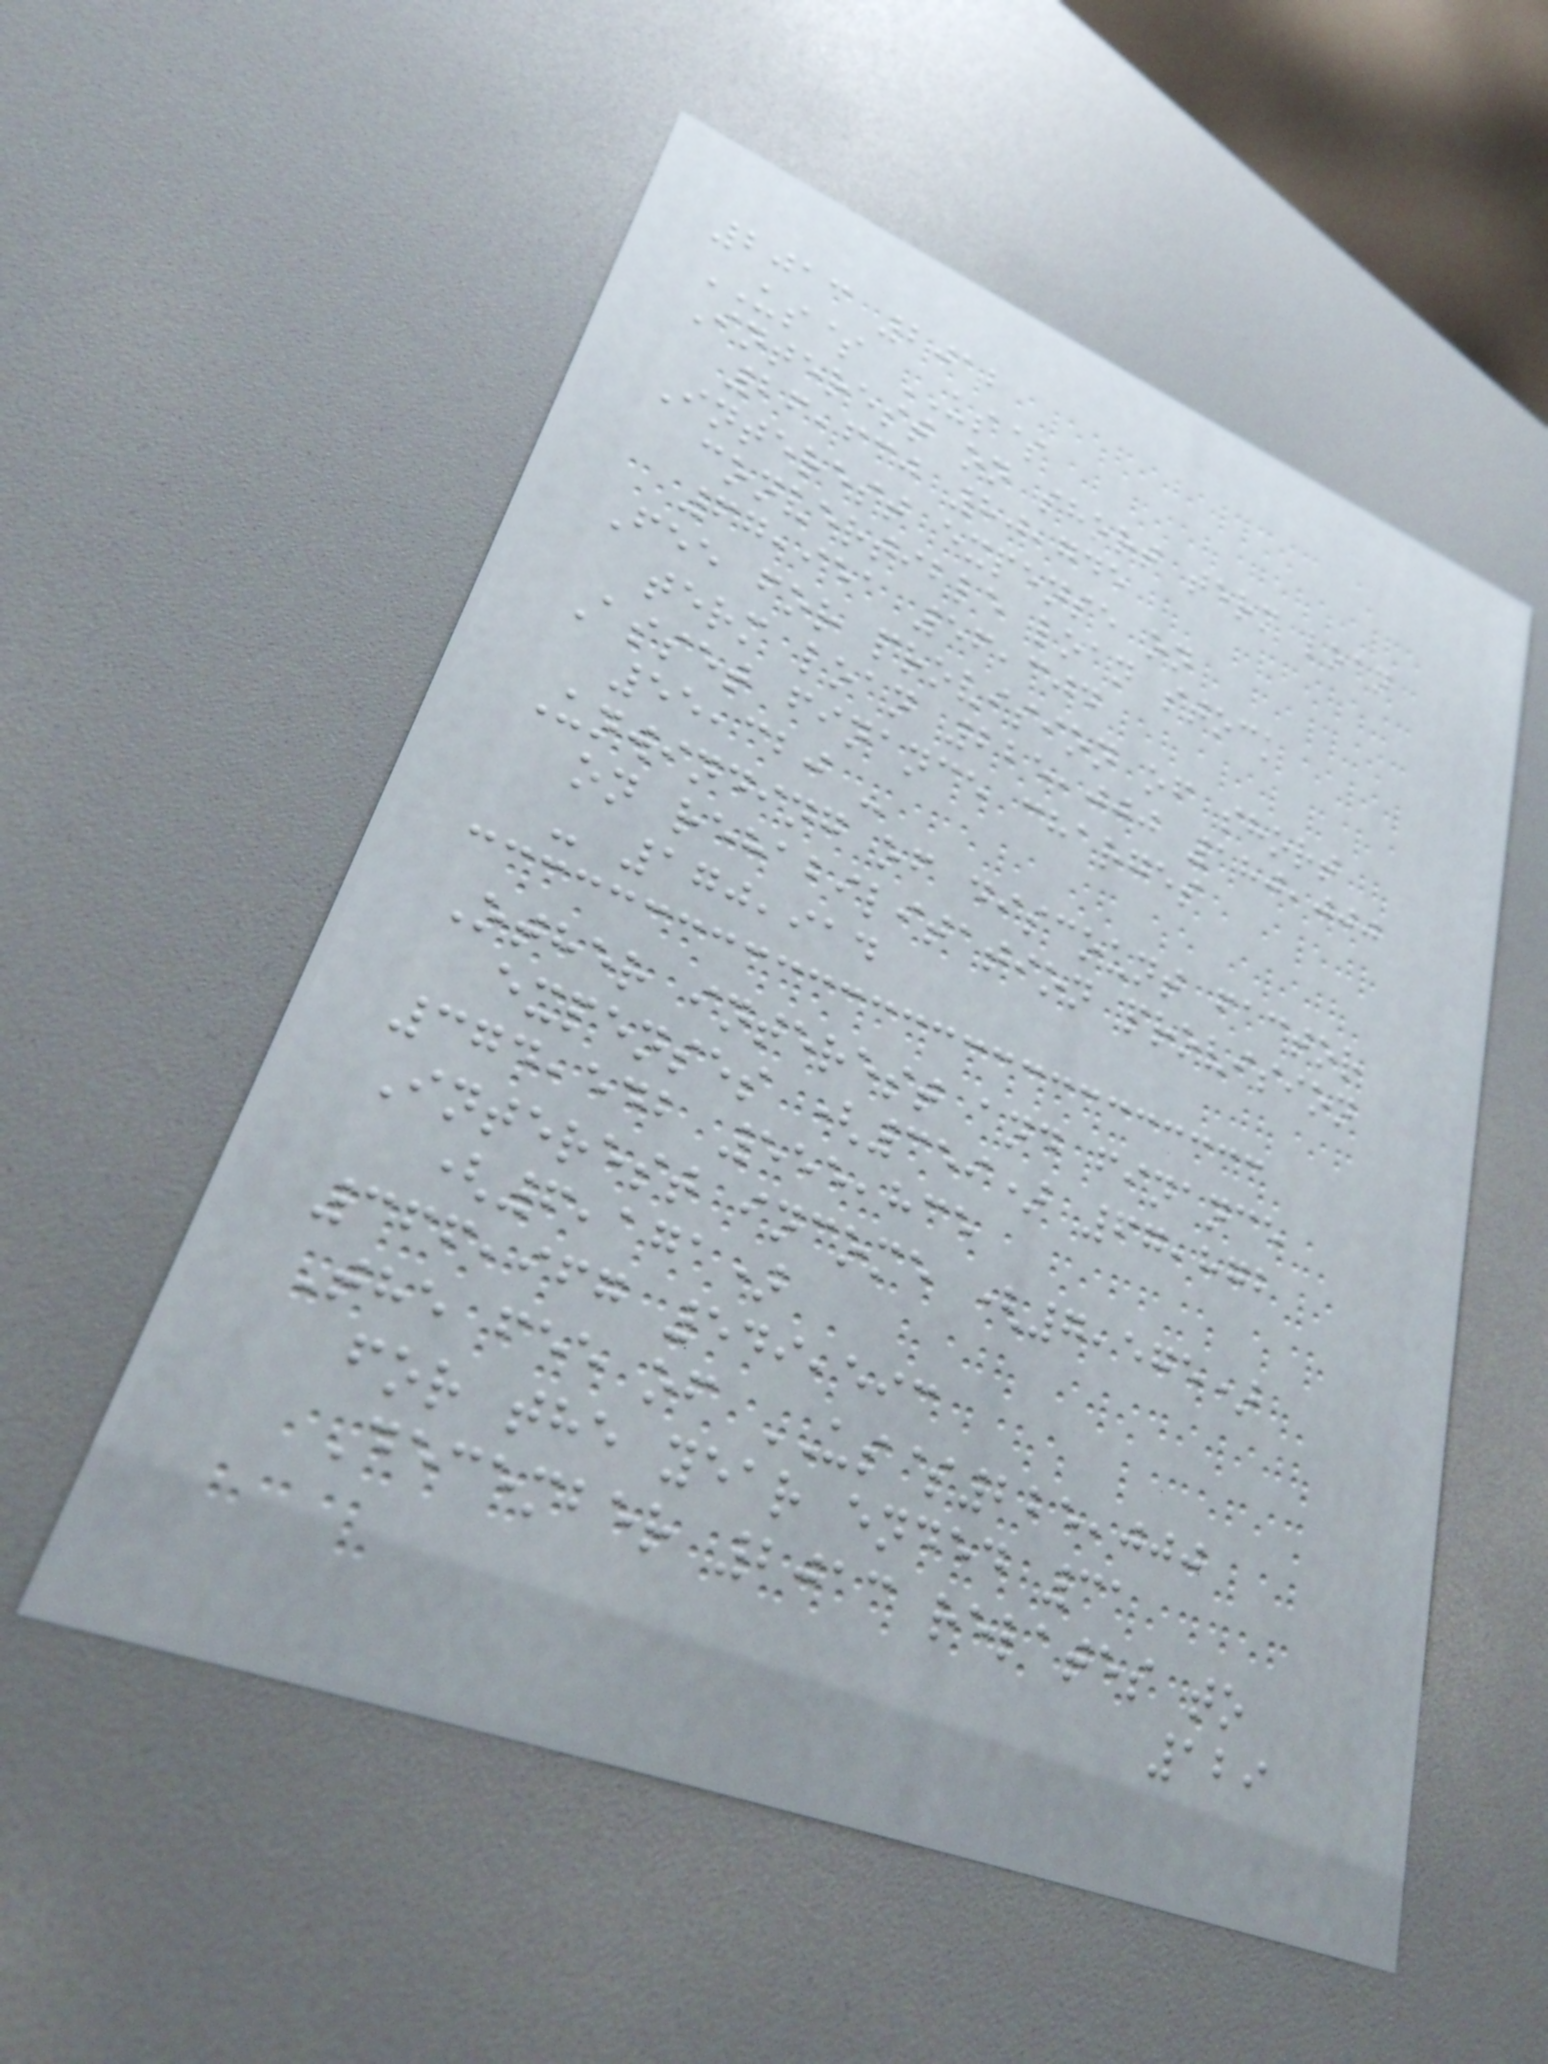2013 2012
US$ US$
Interest on short term loan
26,630 80,745
Interest expense on
convertible loan stock
67,951 56,304
Fee for provision of short
term loan 225,000 180,000
Asset finance charges
55,320 -
Unwinding of discount factor
on rehabilitation provision
- 170,914
Other interest and finance
expenses (359) 67,872
374,542 555,835
Interest income (7,575)
(6,171)
366,967 549,593
The fee of US$225,000
for the year ended 31
December 2013 relates to
129
